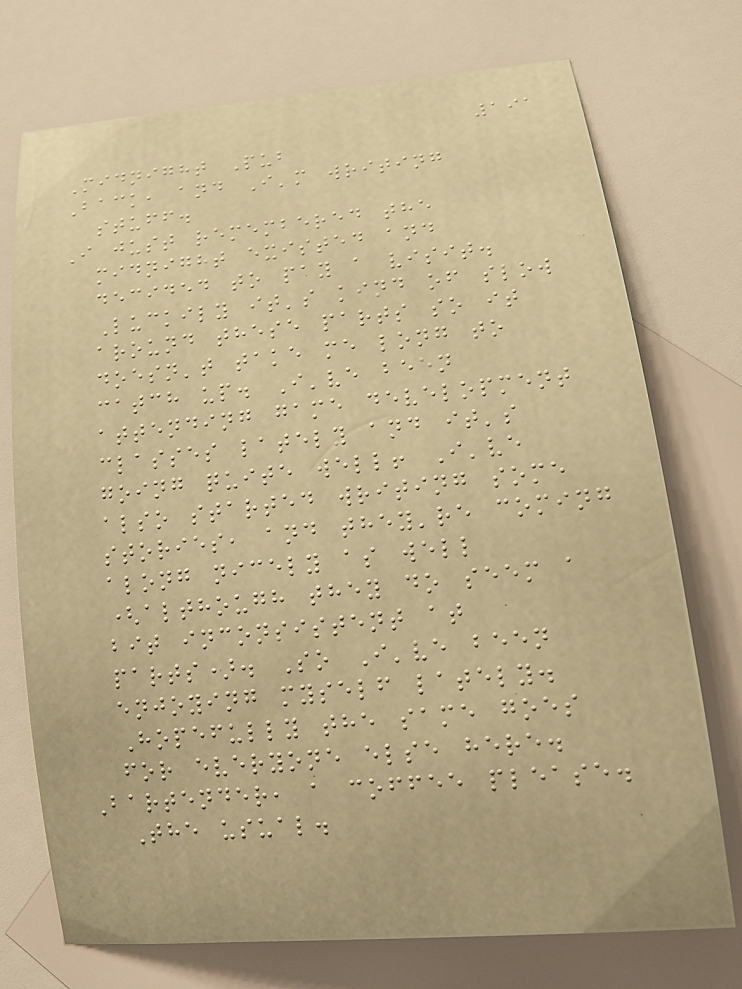191
Midnight Pub
Back, and I'm writing
stuff.
I just remembered the
midnight existed and
decided to pay a visit.
Luckily it's kind of slow
around these parts so it
doesn't take me long to
catch up. I've been
attending game development
classes lately and it's
going quite well! I've
also started writing some
stories, and they're coming
along nicely as well
(although they do seem a
bit inconsistent at
parts). So I've been
enjoying myself lately.
Hopefully the same goes
for everyone else here.
Bartender, a coffee please.
The usual.
